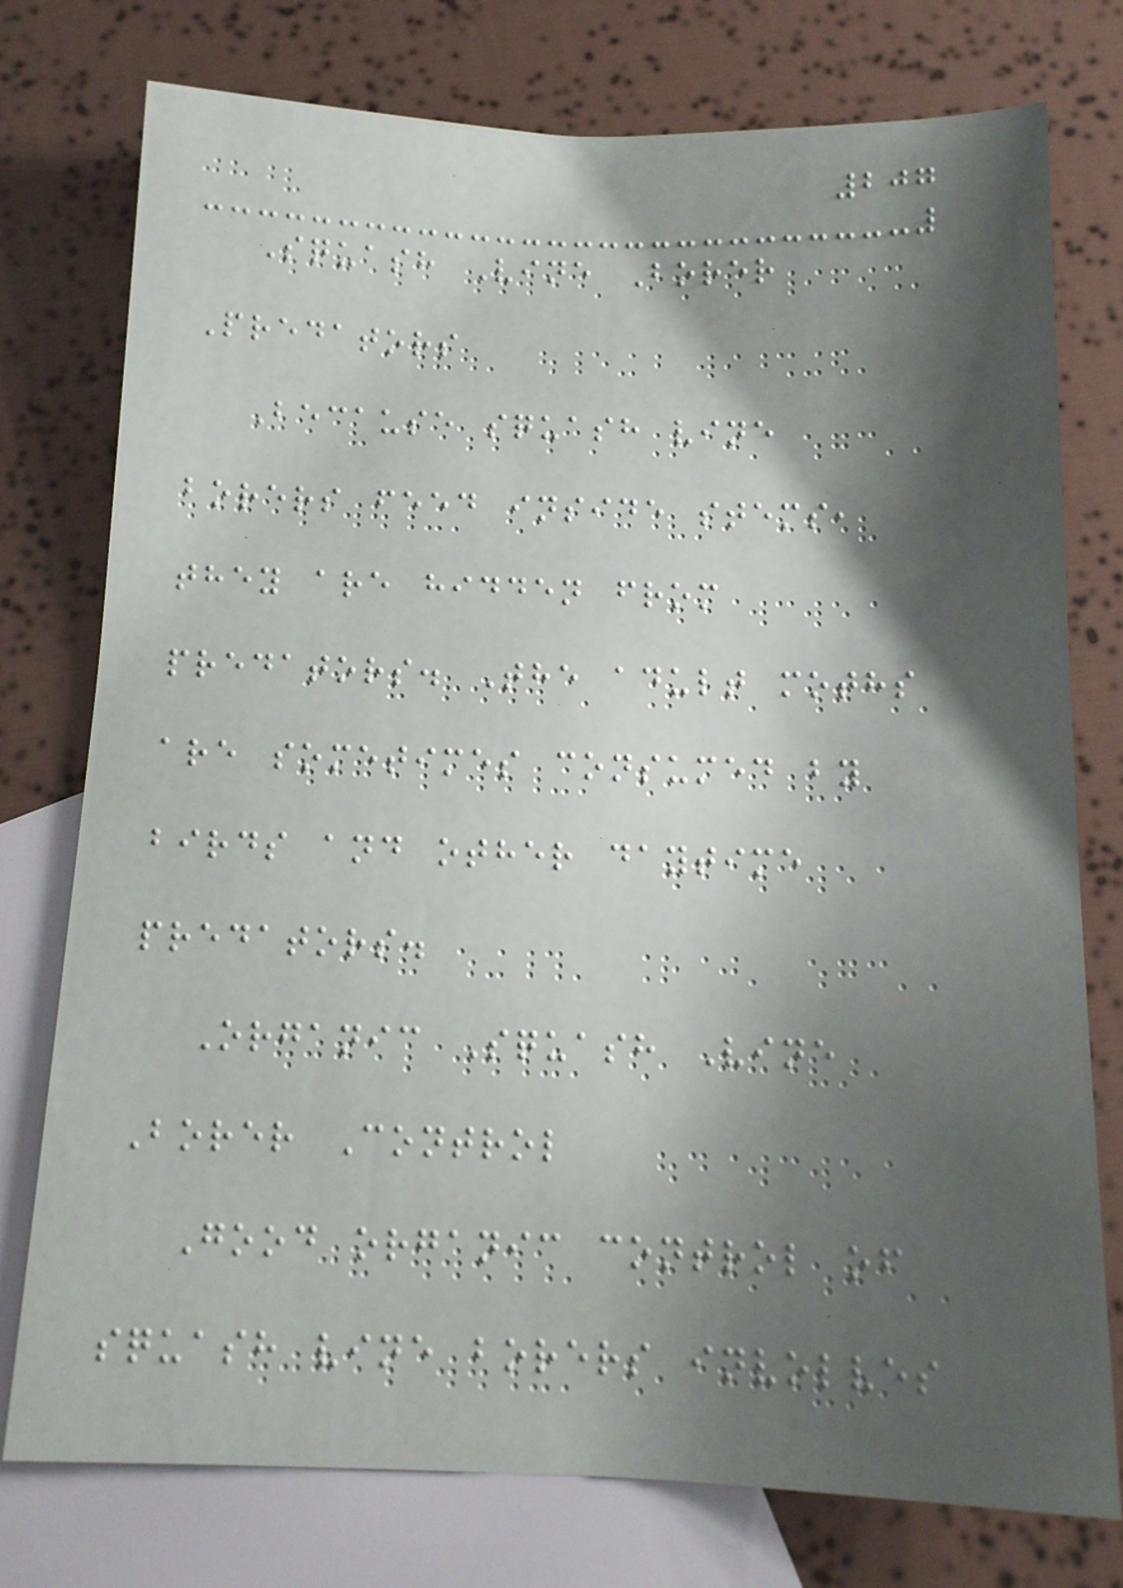207
Squash Vine Borer
Predators
Because squash vine
borers feed inside stems,
they are hidden from
predators. The adult moths
are sometimes consumed by
birds and other daytime
predators.
Organic Squash Vine
Borer Control
Good organic control of
squash vine borers involves
